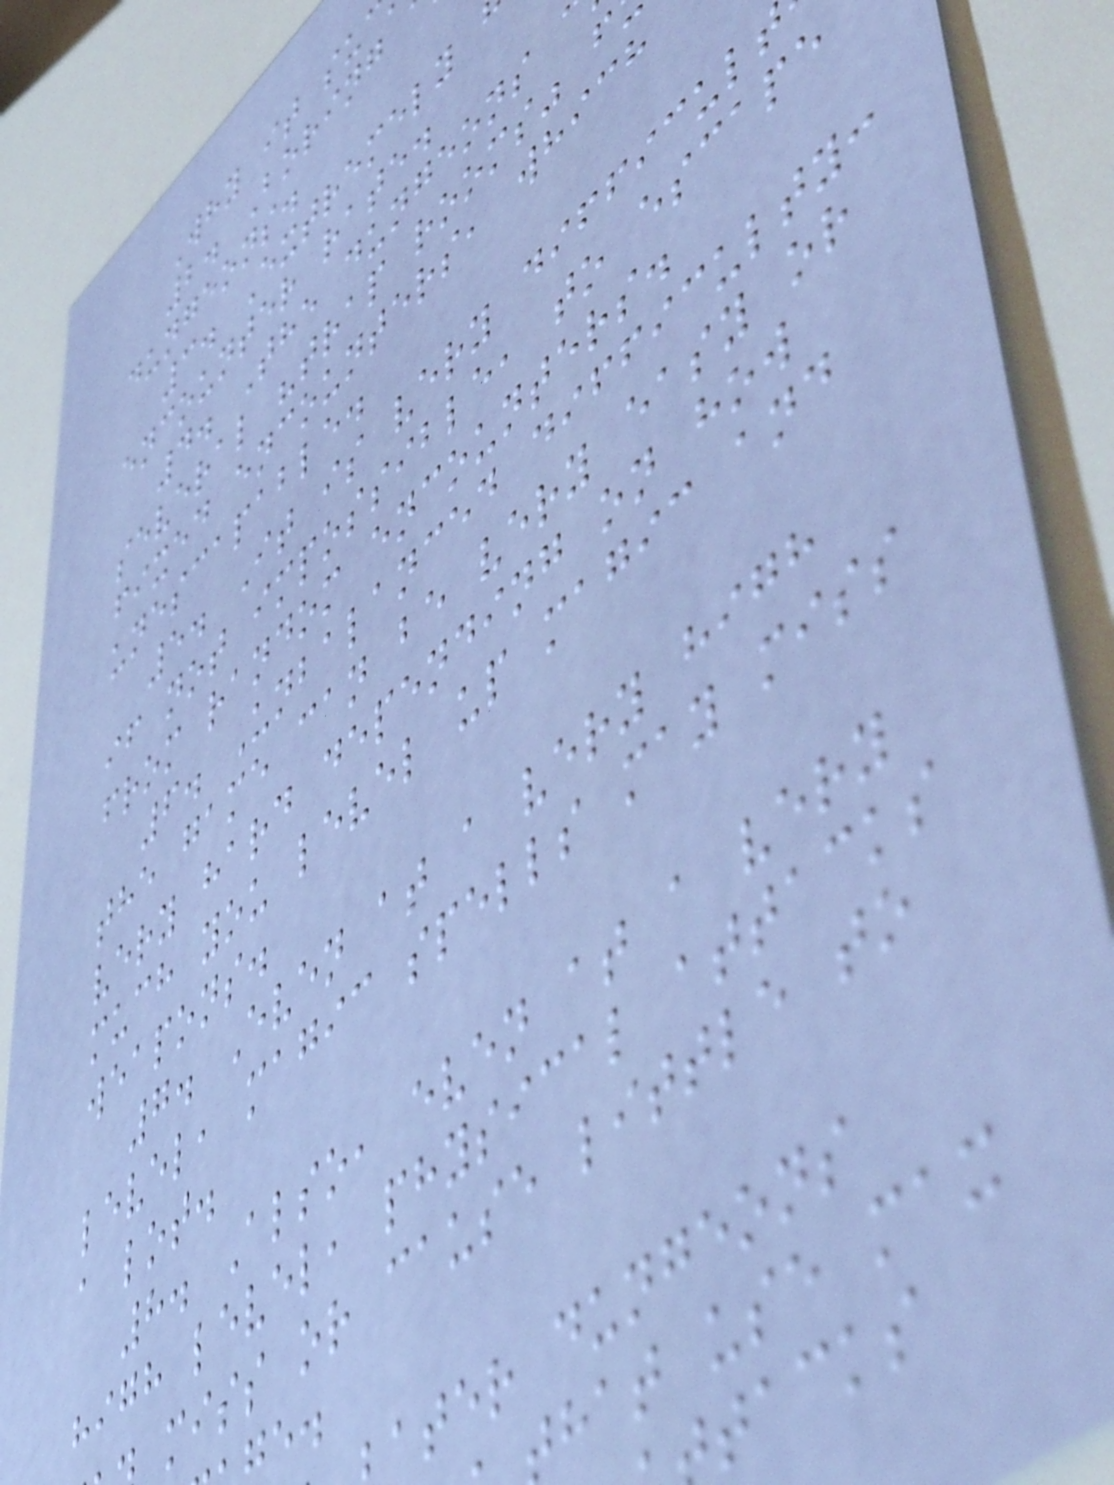Why it su
2. Boring
dungeons.
3. Extremely
encounter rate.
4. The dungeons
several "trap rooms" f
fixed encounters, which
unescapable.
5. It is very difficult
if not impossible, to escape
from random encounters.
6. Unbalanced difficulty:
the game can be very easy or
very hard depending on how
much you level up magic and
weapons.
7. Even at a very high
level, magic spells may miss
a lot.
8. Also, even at a very
high level, physical attacks
miss or cause little to
ater dungeons
hat use max
